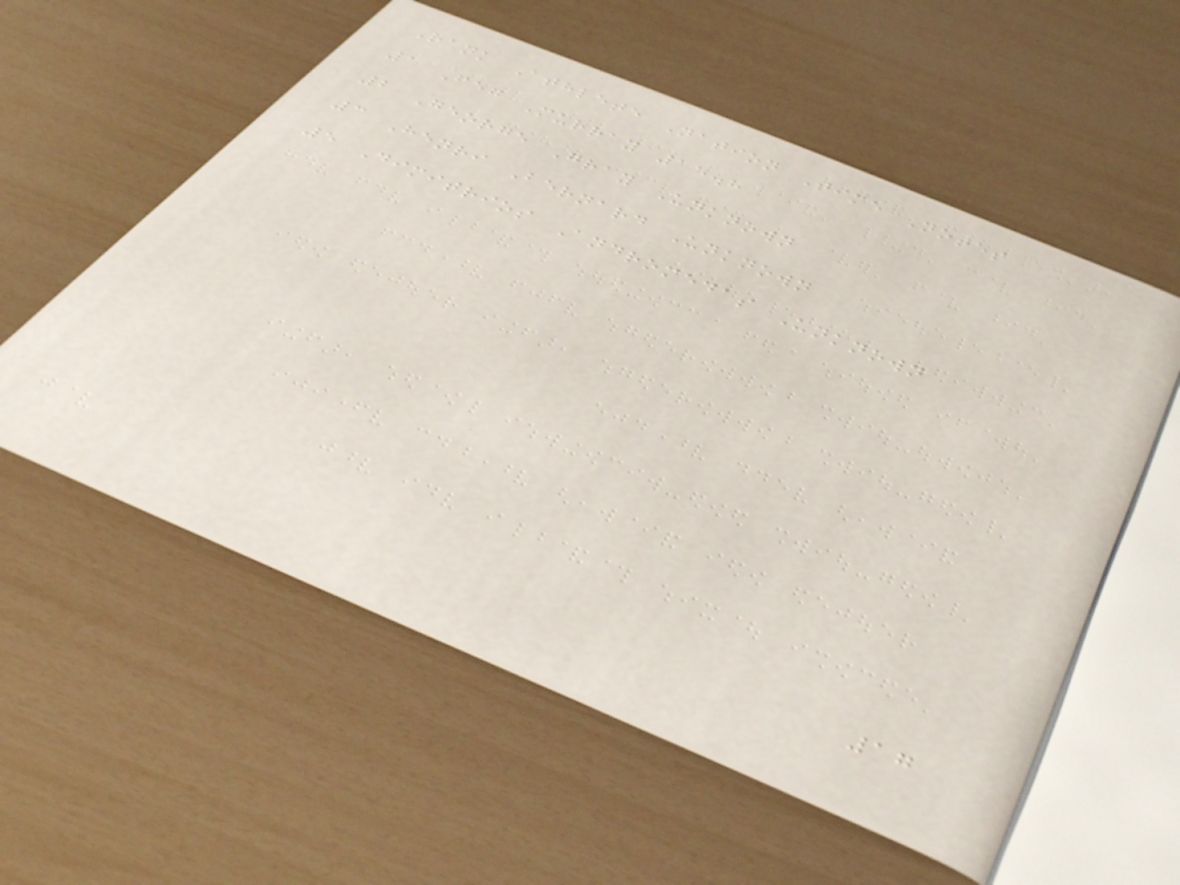Rank Athlete Nation Time Notes
1 Feg Murray 15.8
2 George Gray Unknown
3 Henri Bernard Unknown
5 Dimitrios Andromedas Unknown
17
